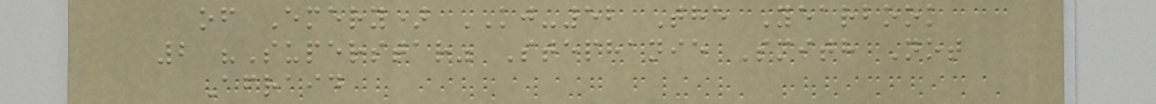of Emery) KJ-52 The Yearbook
2 "Superstar" Stephanie Smith Not
Afraid
